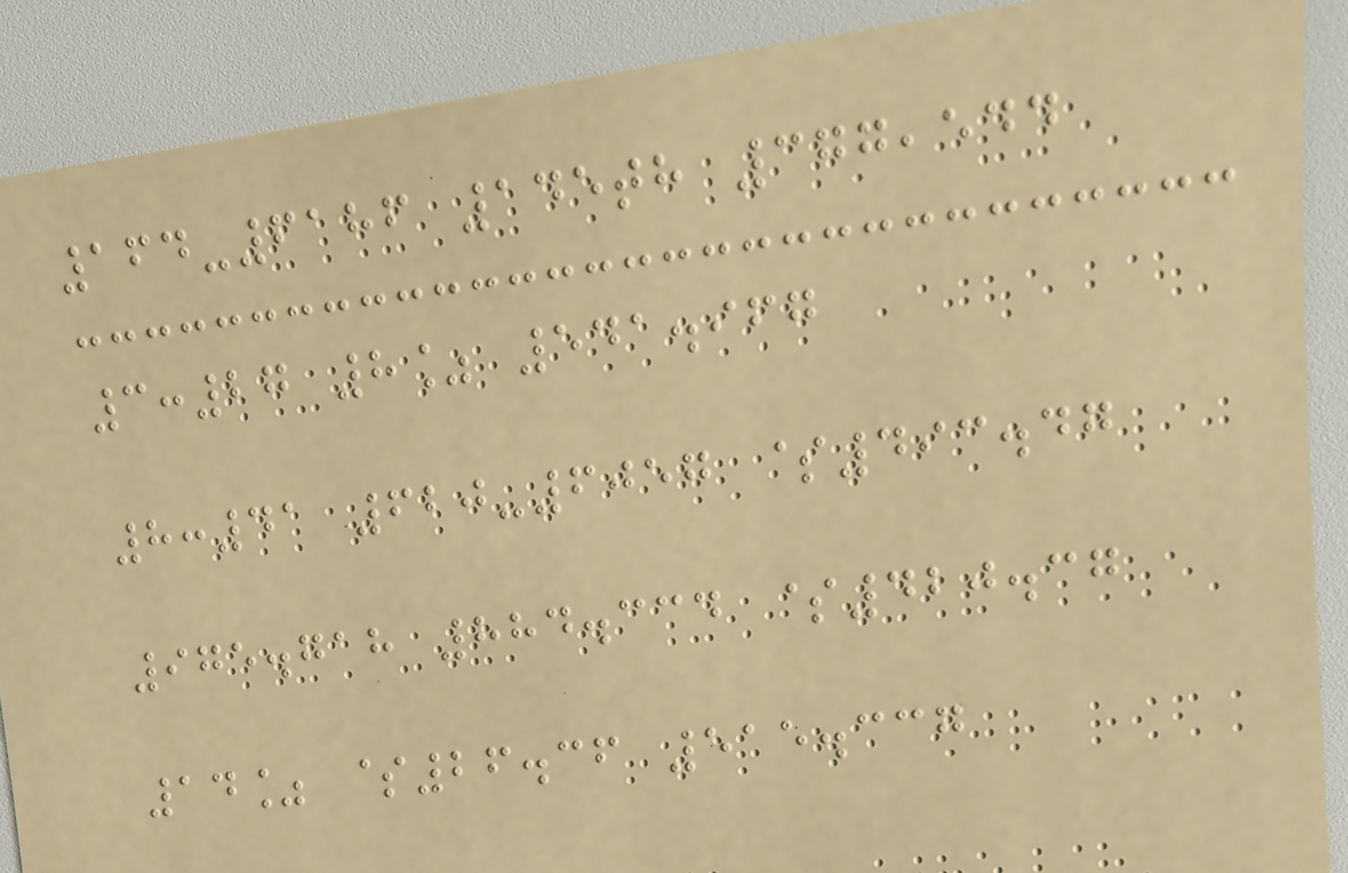164-6186 145th 377,544
3:27 8% 541.967
8:41 620-6057 $493.47
975.718 884.334 $420.37
14% $26.36 515.337
